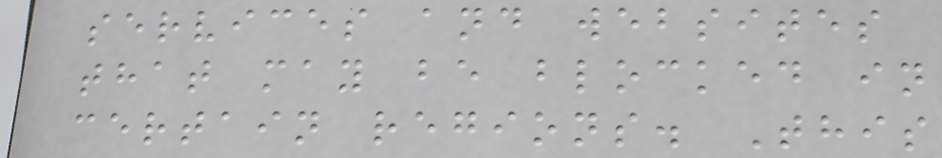services and websites
that may be blocked in
certain regions. This
